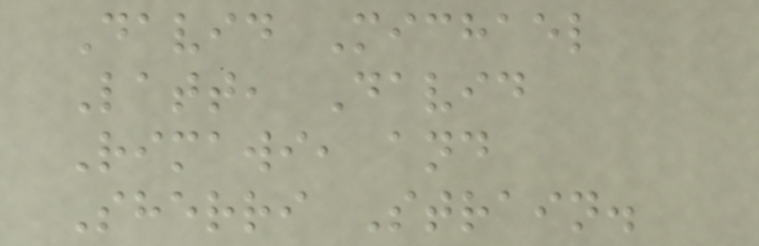David Michael
Latt, David
Rimawi, and
Sherri Strain.
